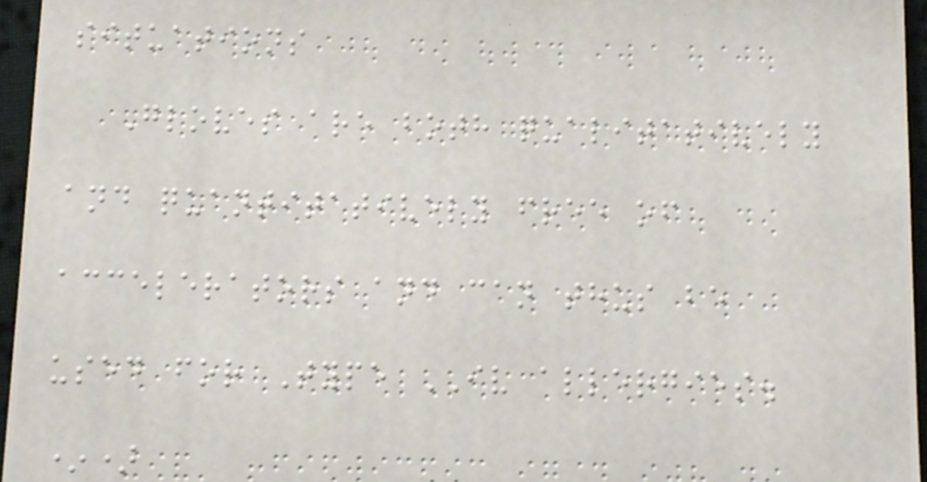situations
Gloves are both qualitatively
and quantitatively free of
accelerators and can thus be
used for Type IV allergies.
*)
